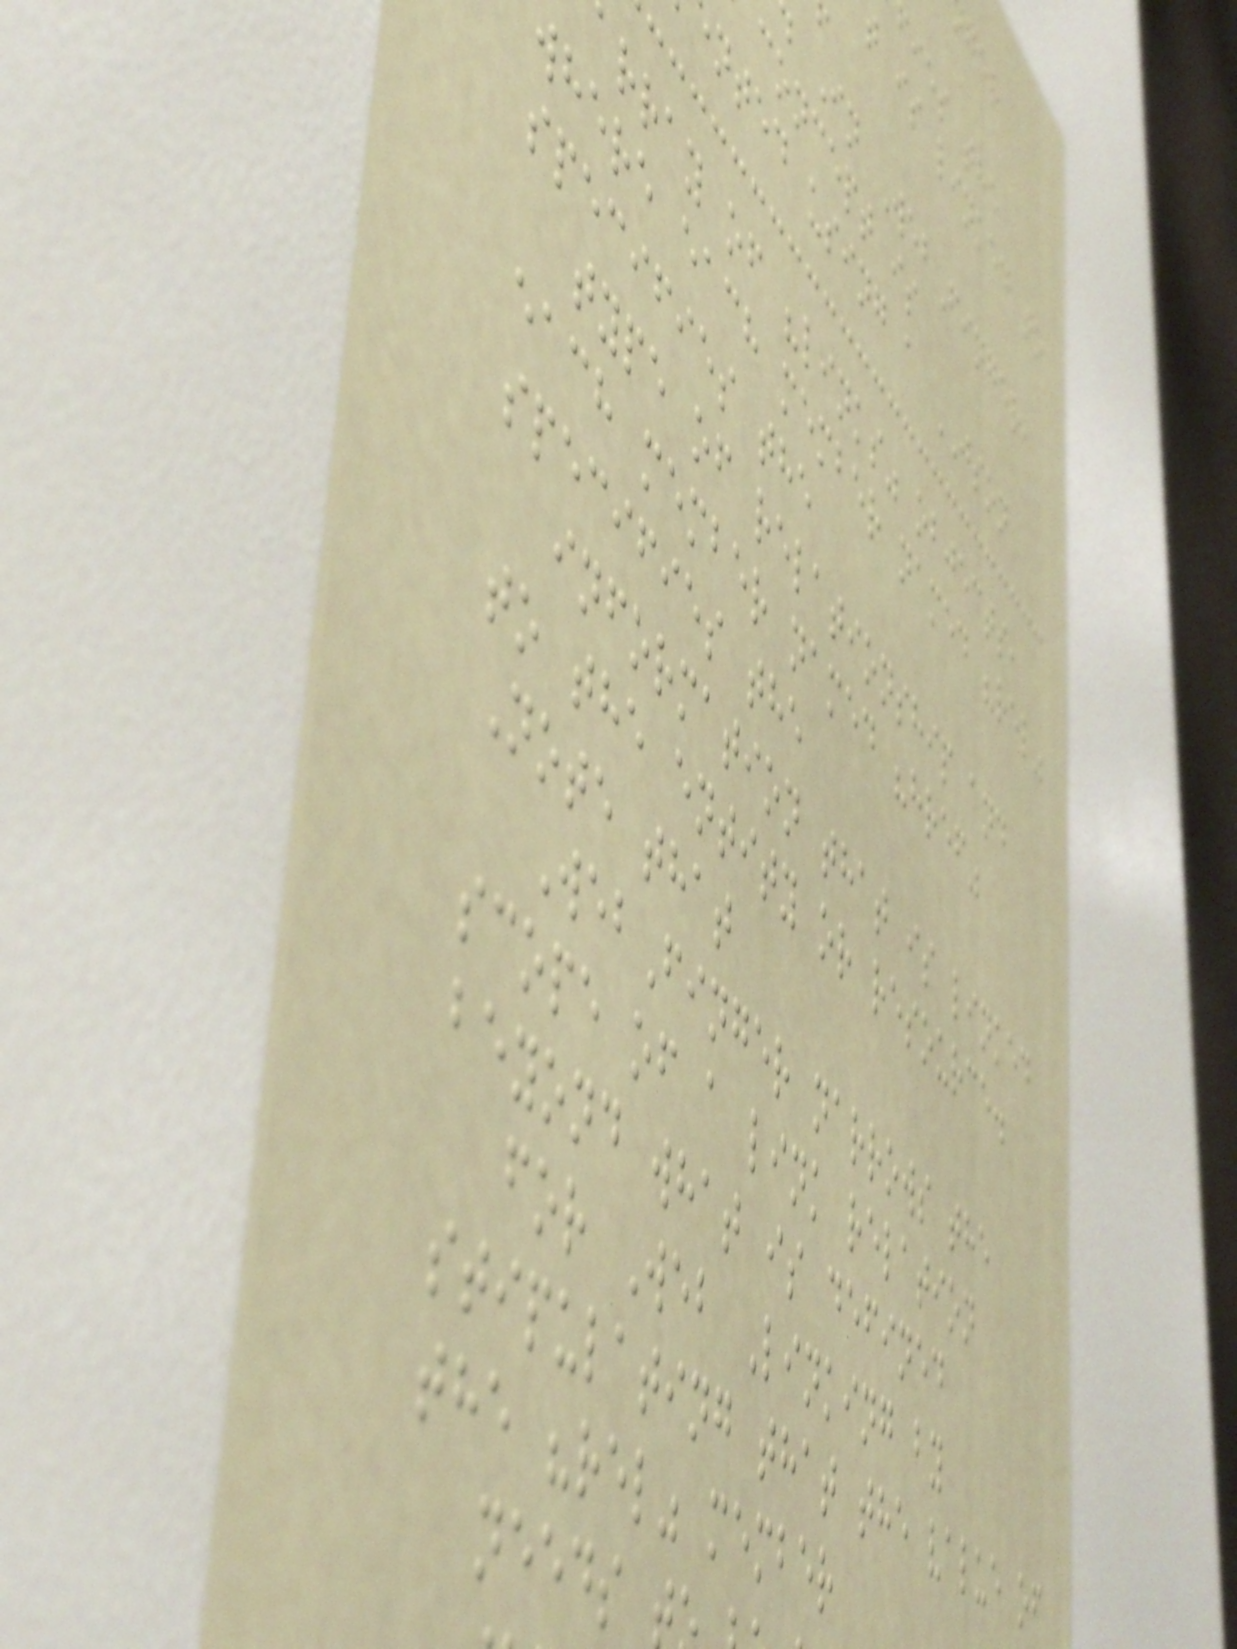fies the
t is linked to
In WebFinger,
concept is
nted using a JSON
array of "links" objects,
where each member named "rel"
specifies the
type of relationship and
each member named "href"
specifies the
information that is linked
to the entity or resource.
Note that
WebFinger narrows the
scope of a link relation
beyond what is defined
for Web Linking by
stipulating that the value of
the "rel" member
